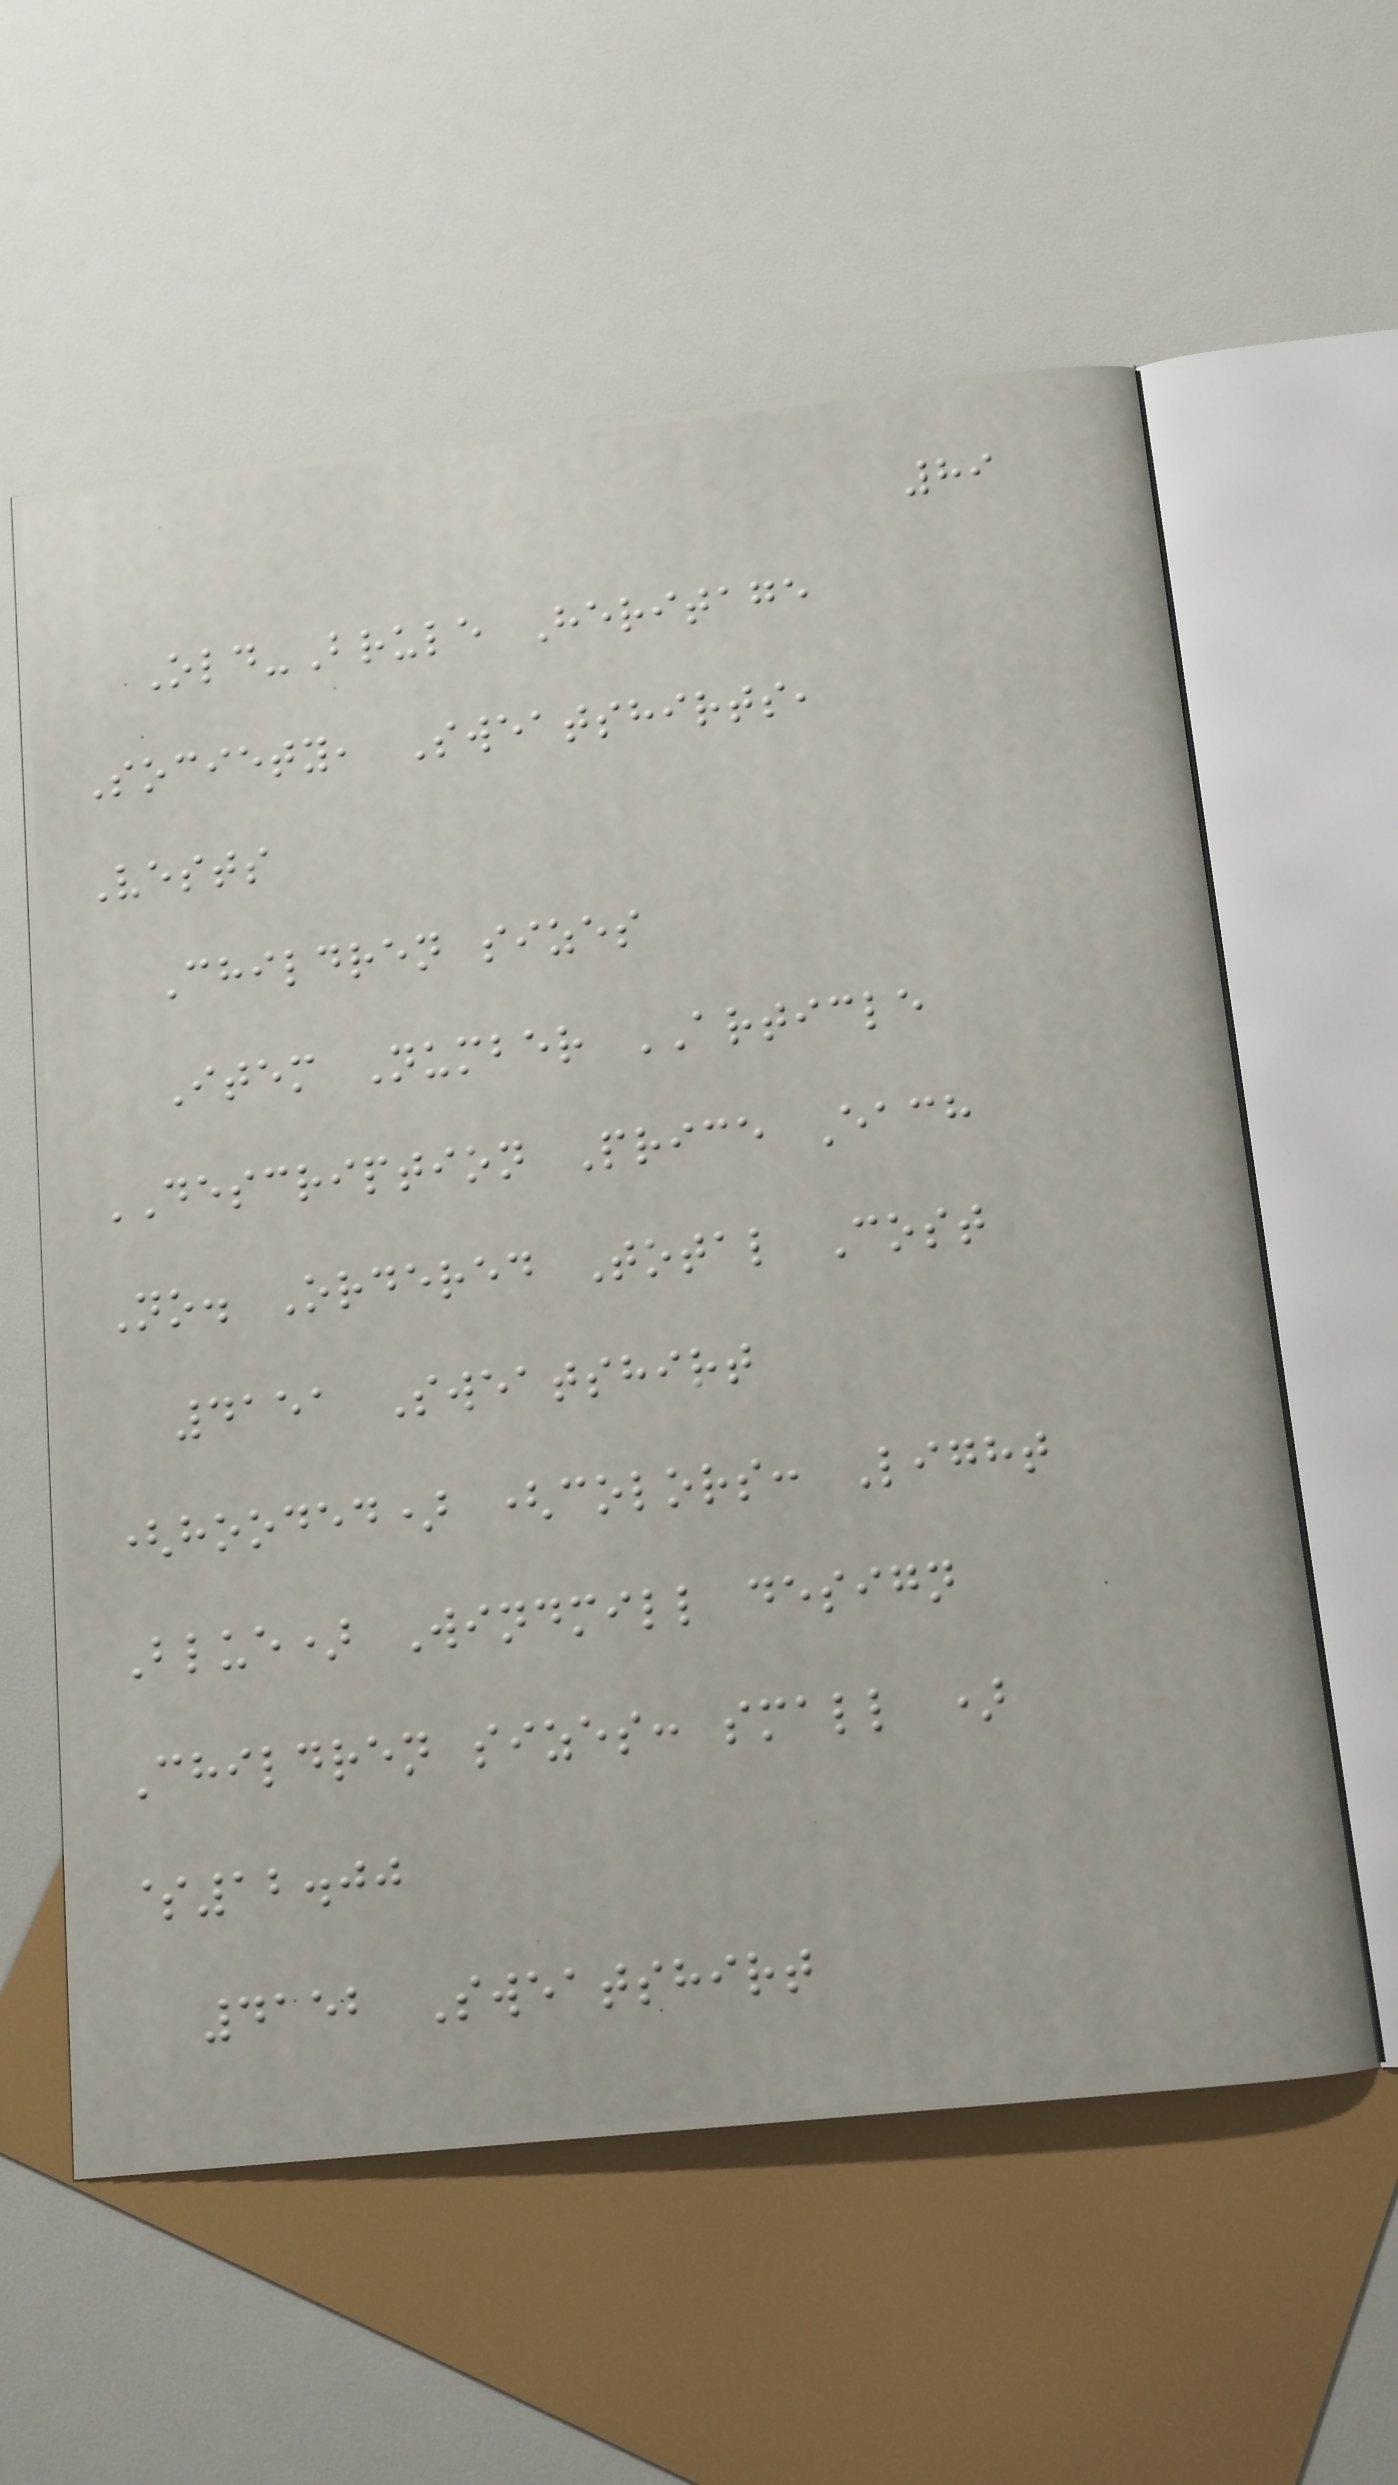89
Old-Brule Heritage
Society, Sweatshirts,
Vests
Children sizes
Item Number ARTICLE
DESCRIPTION Price Each
No. Ordered Total Cost
4151 Sweatshirt
(hooded) (colors: Light
Blue) Windmill design
Children sizes: small )
$12.00
4152 Sweatshirt
